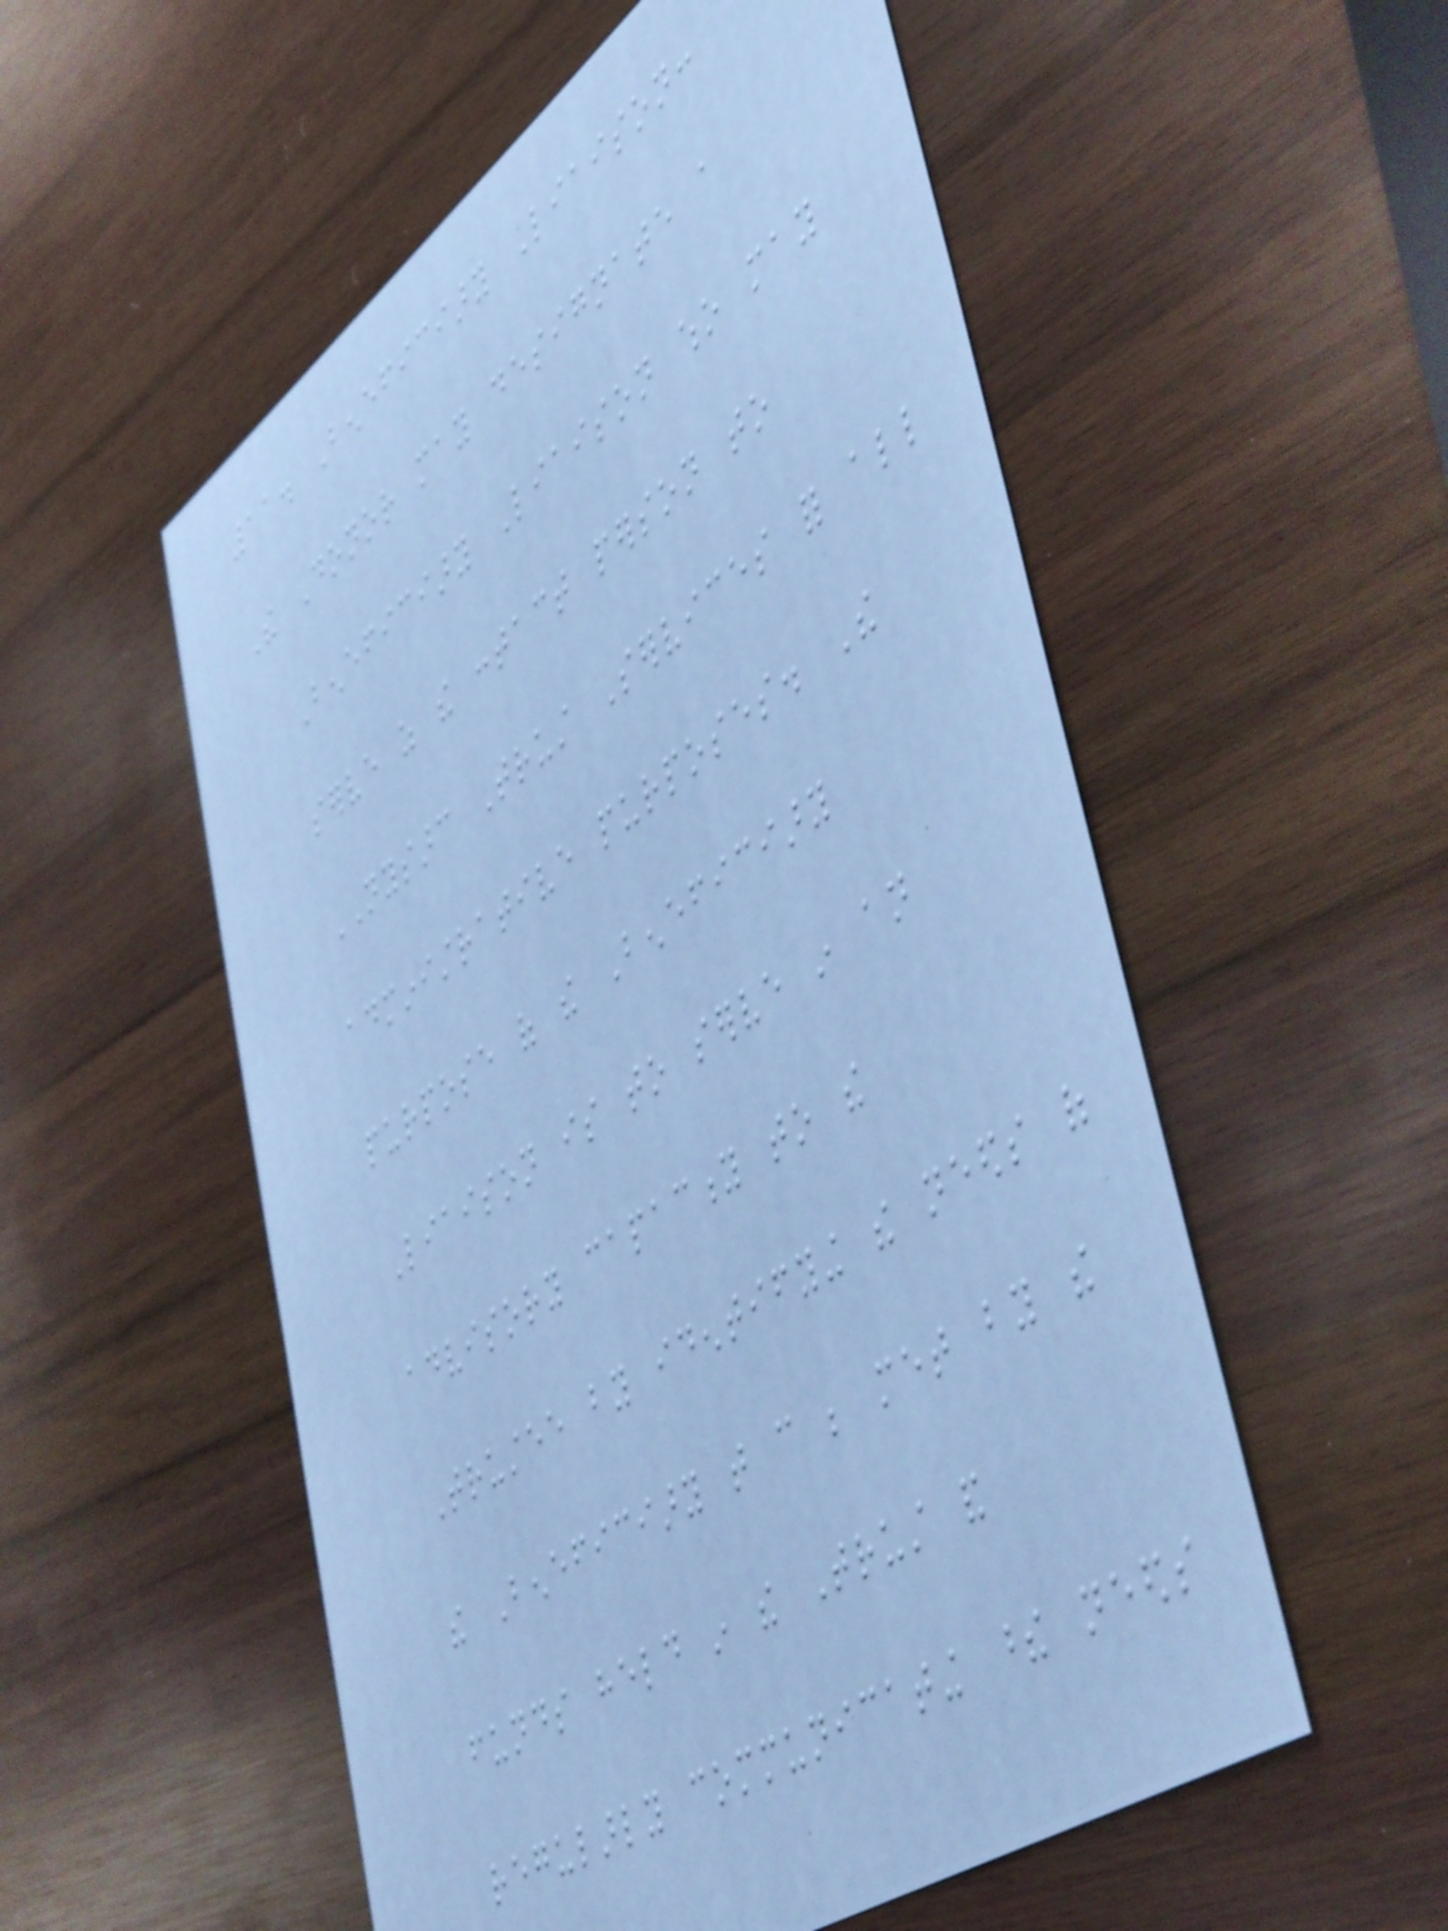11. Beneficiary Liaison:
The Donor may designate a
Beneficiary Liaison who may
serve as the contact person to
NYSARC Trust Services for all
administrative purposes. The
purpose of the Beneficiary
Liaison is to serve in an
advisory capacity to the
Trustee by identifying the needs of
the Beneficiary that can be met by the
funds held in the Trust and
regularly communicating these needs
